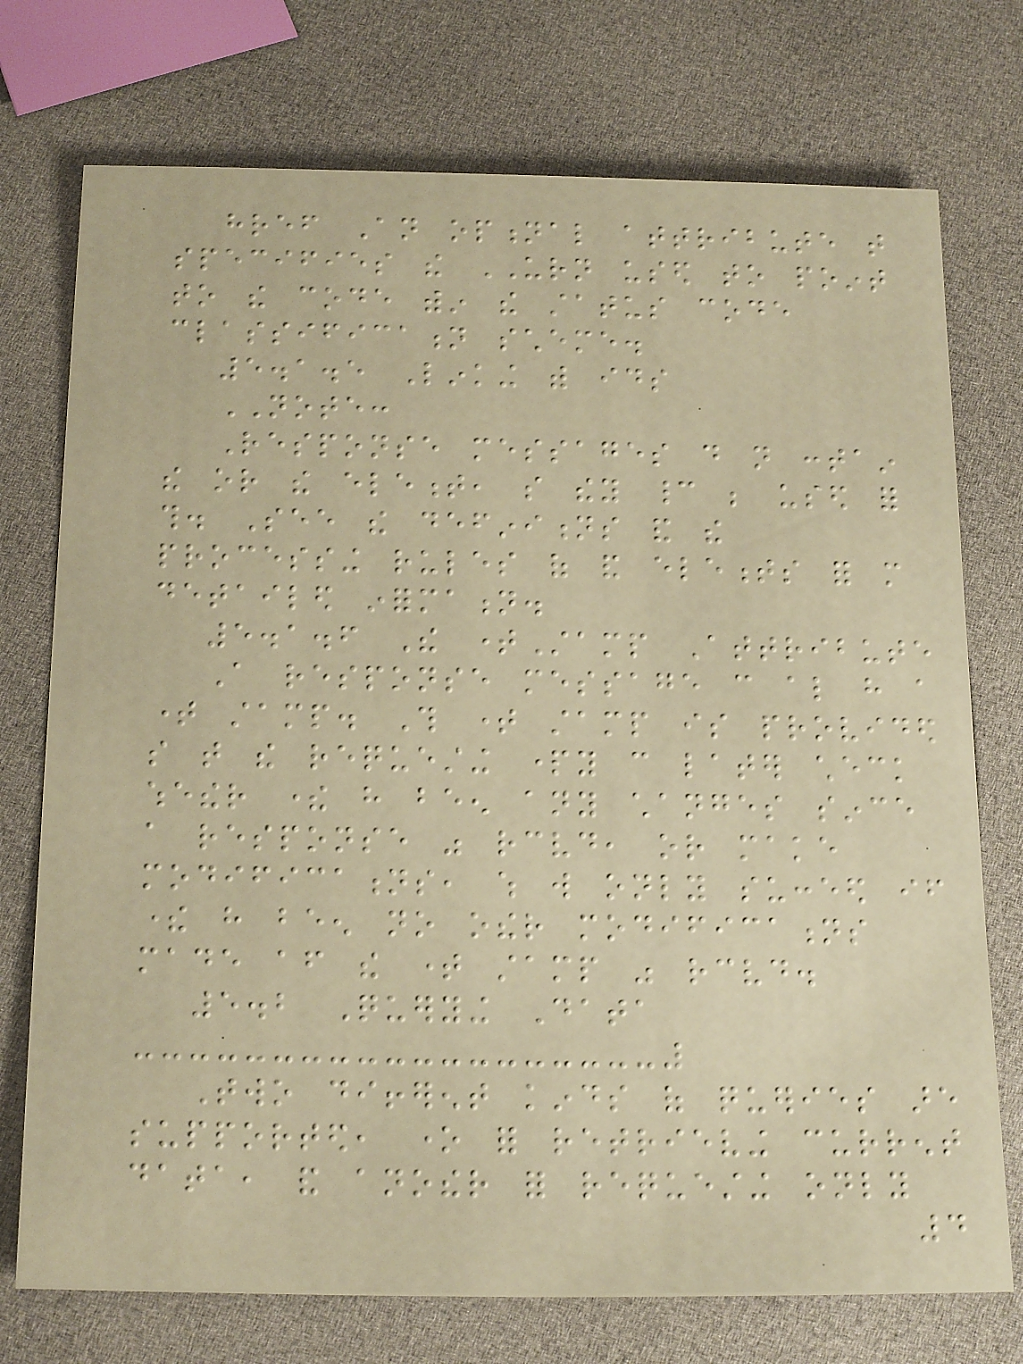href An optional attribute that
specifies the URN used to point
to the code within the status code
classification scheme.
5.1.5 Linking with ids
NOTE:
Response messages do not contain
the or the element, so they cannot be used for
this. See the definitions and the
processing rules of and elements for more
detailed information.
5.1.6 The timeStamp Attribute
A response message can also have a
time stamp. This time stamp is provided
so that the requesting party can later check
whether there have been any changes since
a response was received, or make
modifications, which will only succeed if
there have been no other modifications
made after the time stamp was received.
5.2 Querying Data
Two different kinds of queries are
supported, one for retrieving current
data, and another for requesting only
4
